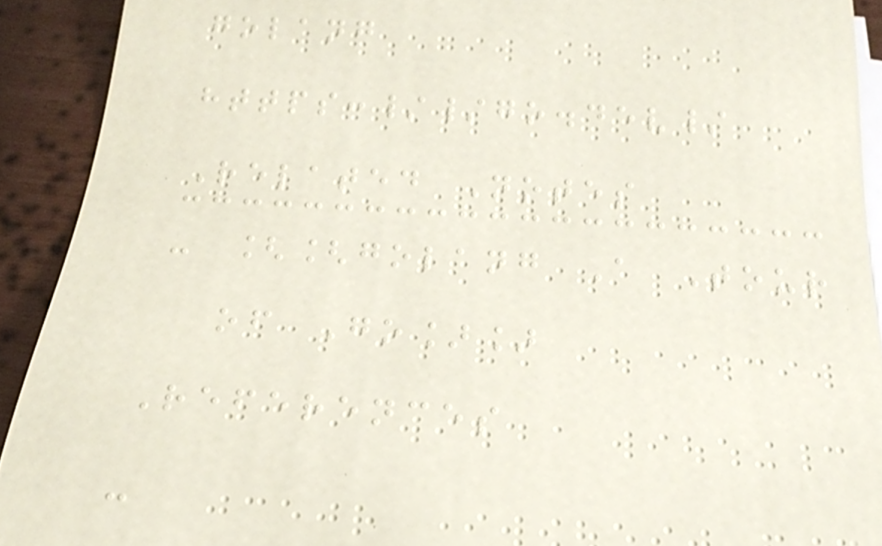golang
https://go.dev/
Related Notes
- [[golang A Tour
of Go]]
References
-
